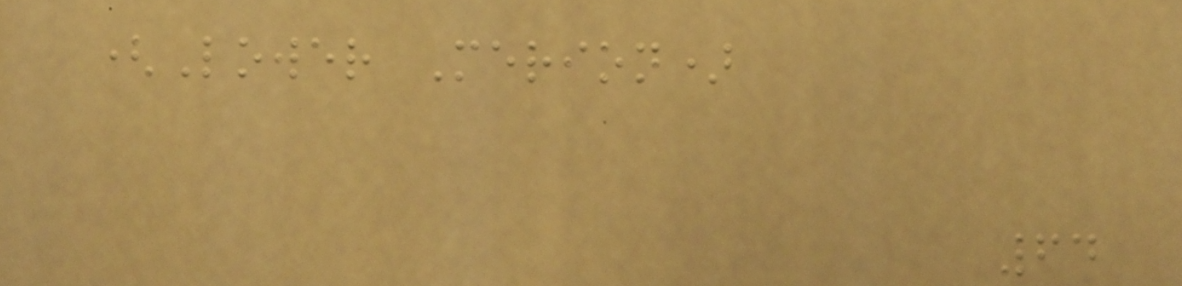(Lower Merion)
64
